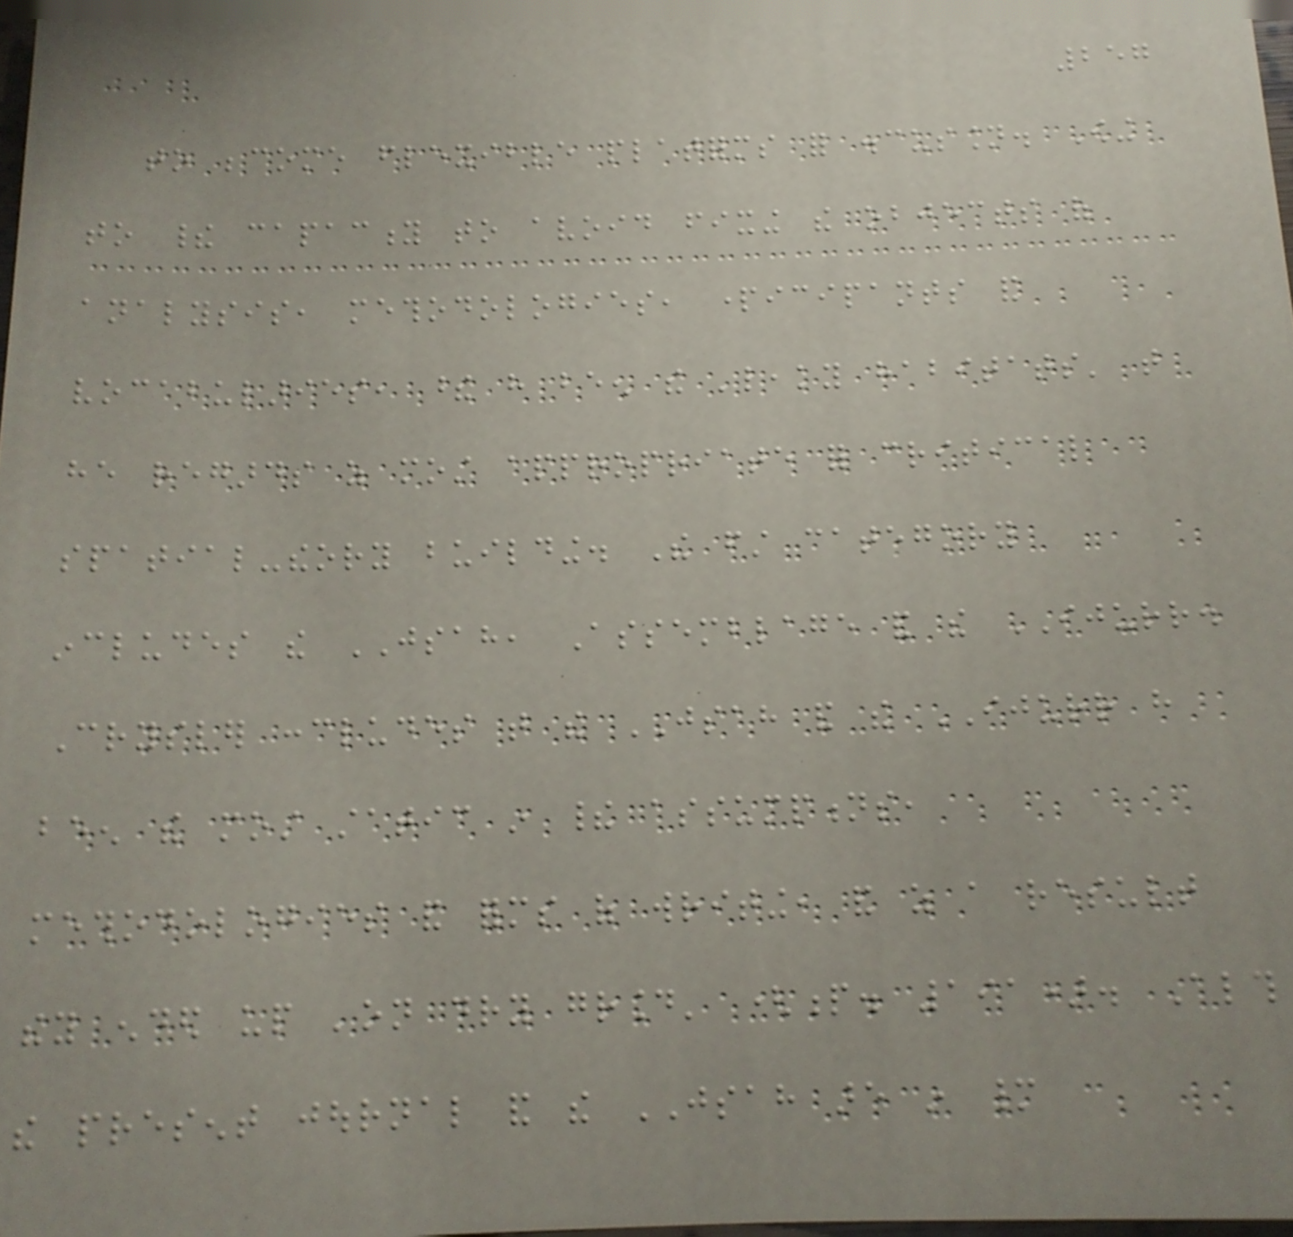257
to become flexible platforms for discussion. Owing
to their capacity to avoid fixing the objects of
analysis, methodologies, participants and
vocabularies, these have been the 'leaky habitats' that
he regards as most appropriate for critical
spatial-theory building. The first category
includes the JSAH, Assemblage and the IJURR.
Crysler concludes that the JSAH and the IJURR have
been the most static in their assumptions,
methodologies and forms of writing, and as a result
they ended up 'on dry ground' (p. 191). Although
the present journal and the JSAH are in many
